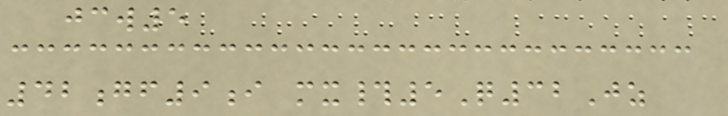jcw5
42gf9i mx#5Q32Jz
